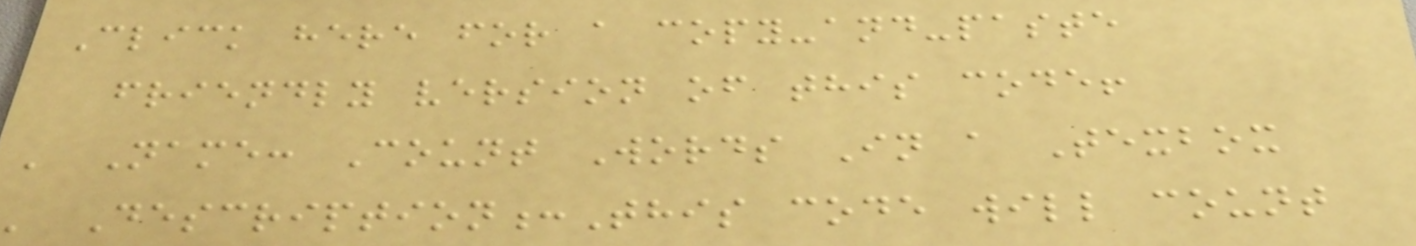Click here for a copy-and-paste
friendly version of this code!
' Name: Count Words In a Texbox
' Description:This code will count
